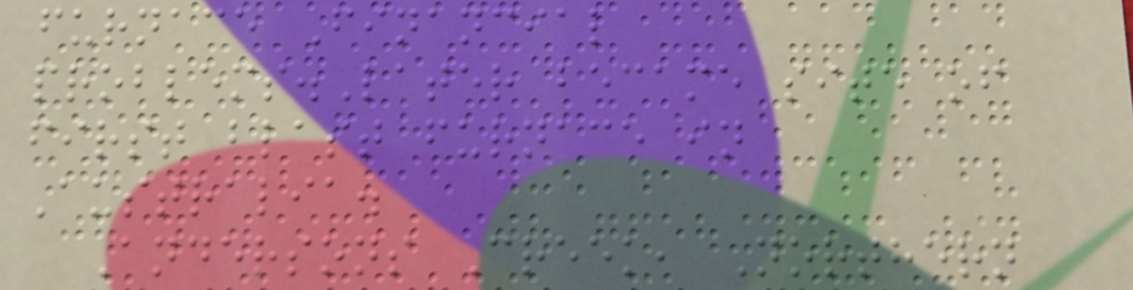furnace Financial
problems.Later became site of
first blast furnace in
Australia.
Andersons Creek, Northern
